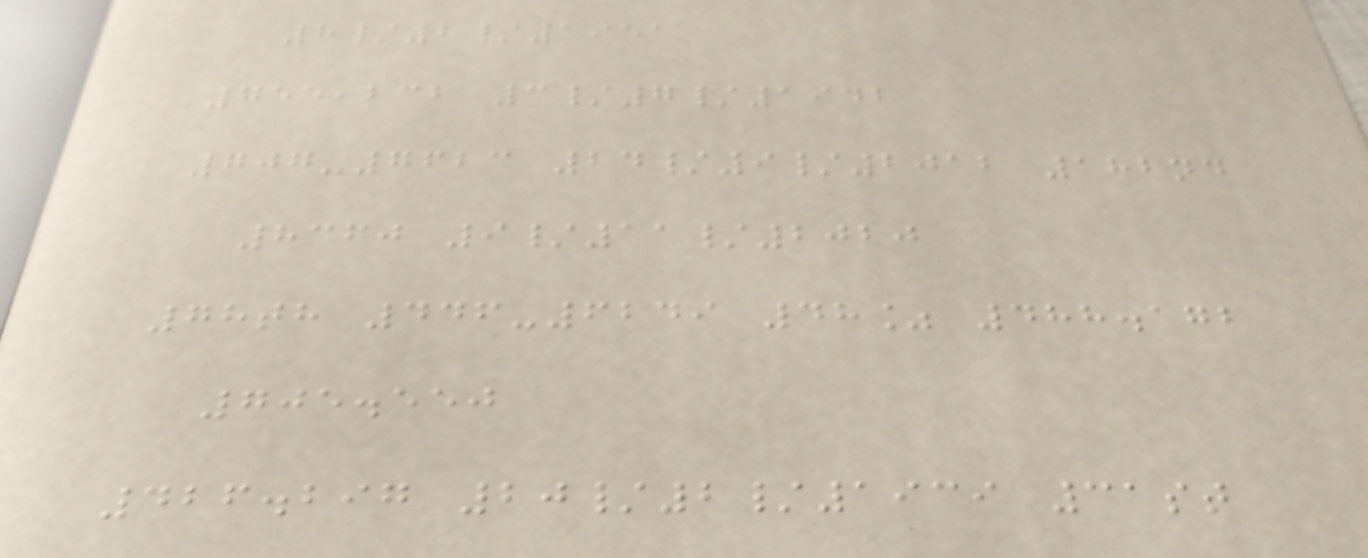8/2/1951
755,232 3/7/1942
707-7623 24/9/2012 182nd
8360 9/11/2020
78th 446-6249 48% 488.172
705.550
426.297 20/2/1939 31st
